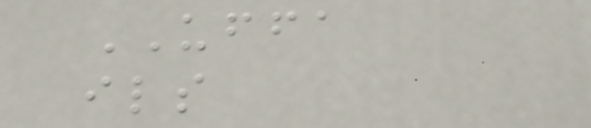UFFA
ils
